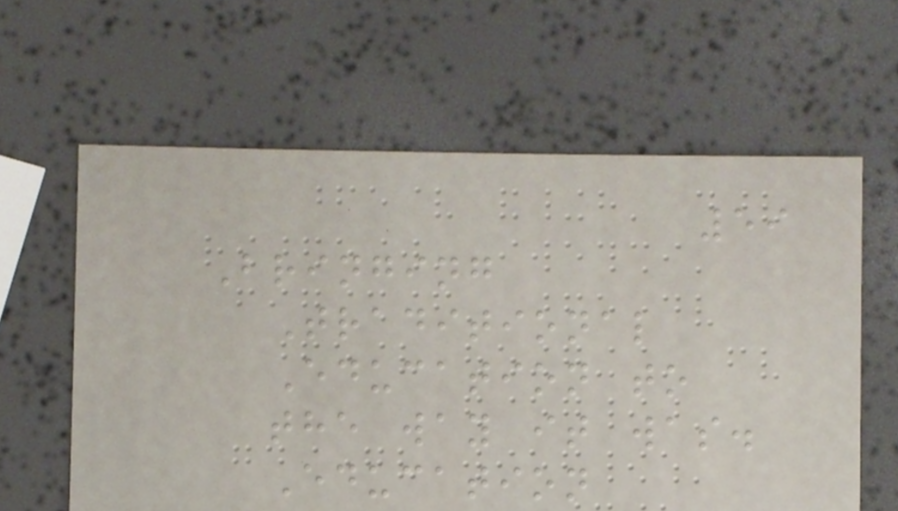59
Bringing
Traditional
Education to
the way it was.
Education
